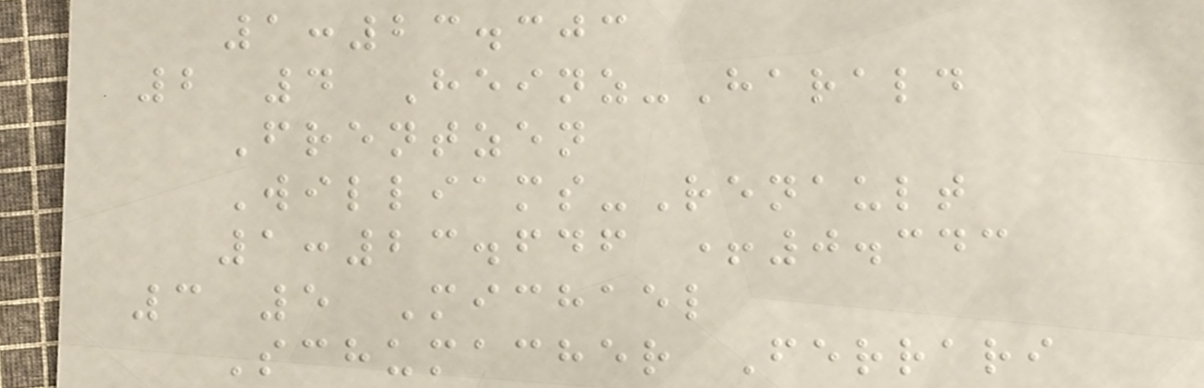1:23.303
2 4 Heinz-Harald
Frentzen
Williams-Renault
1:23.646 +0.343
3 5 Michael
Schumacher Ferrari
